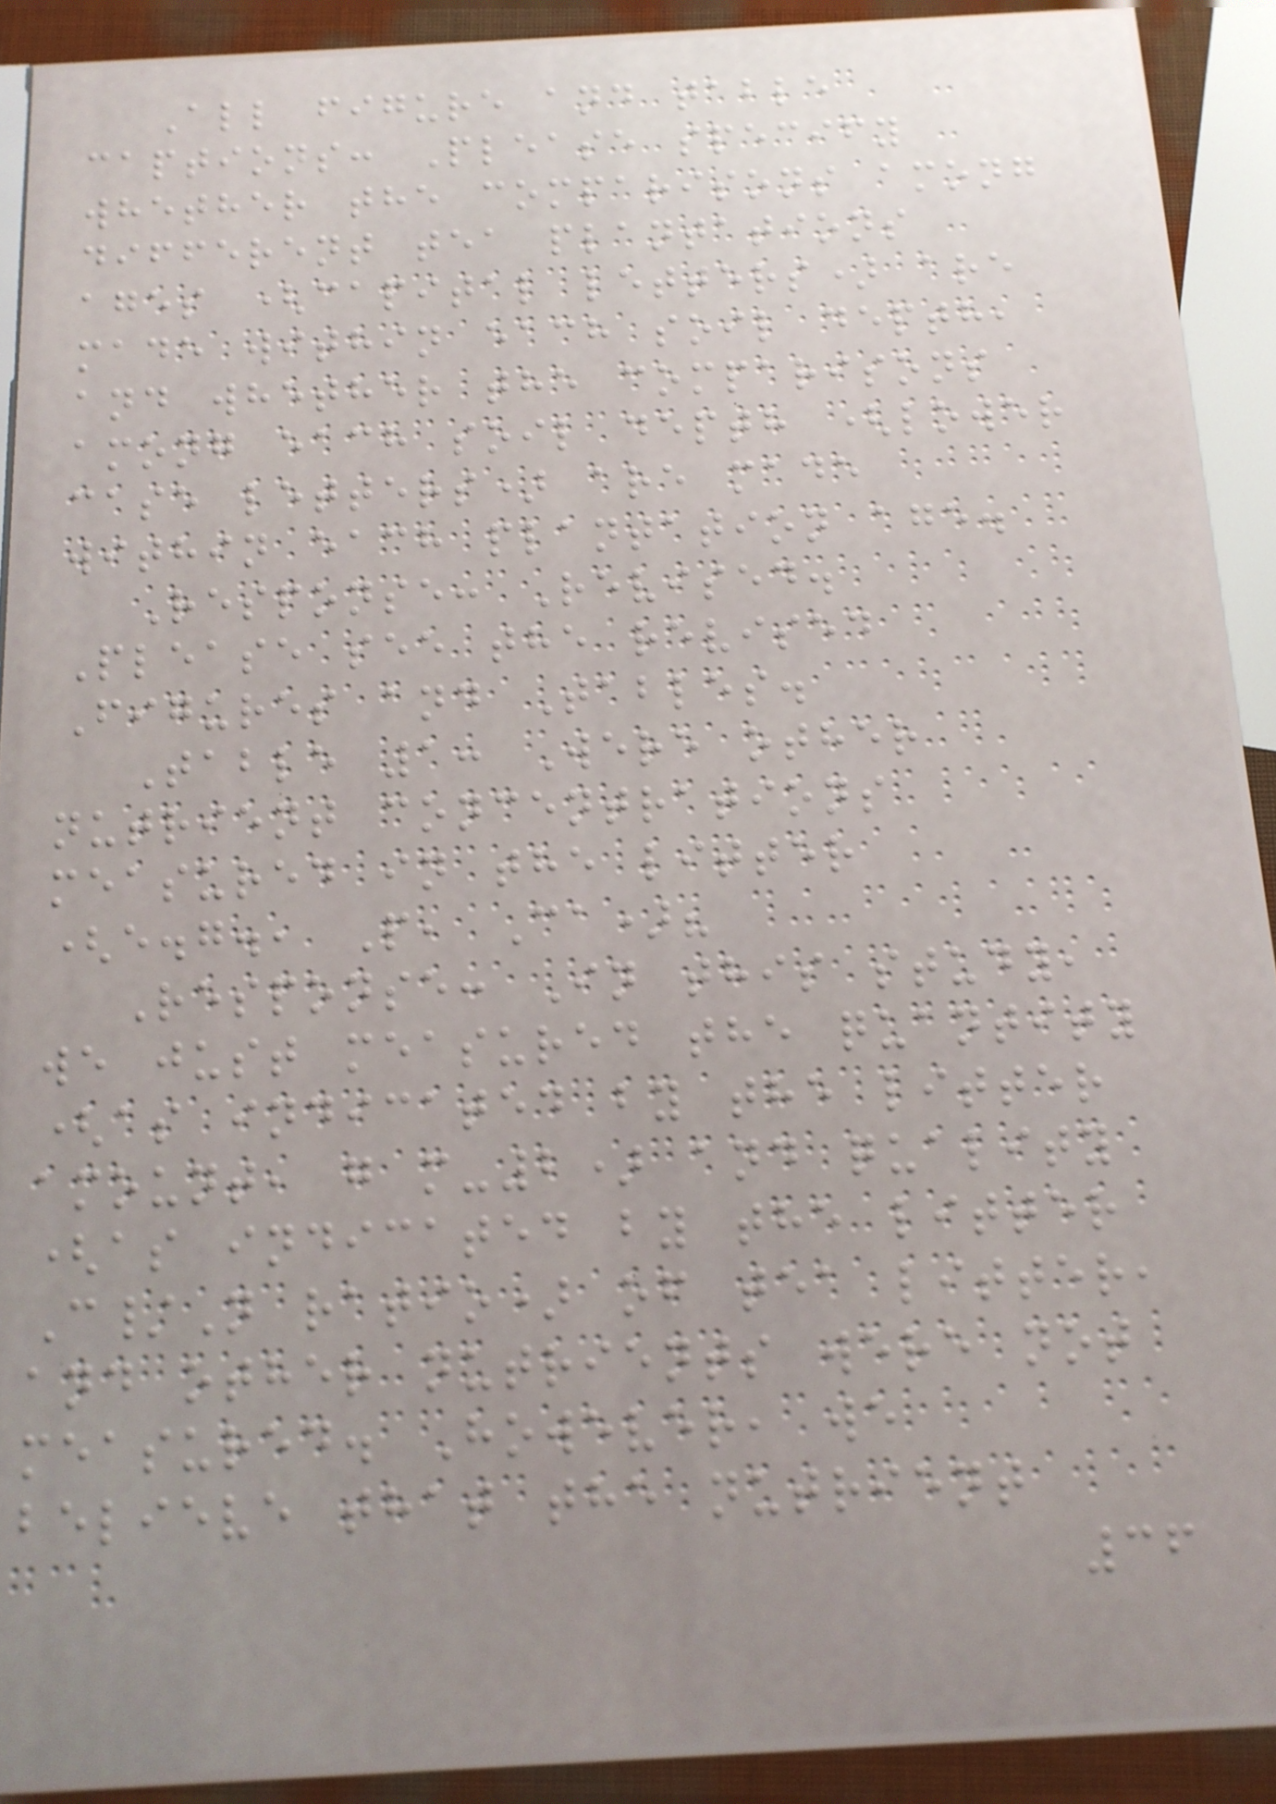All figure and table
captions: Please specify
whether the comparisons among
different tea plantations
ages (capital letters) are
made within each soil depth,
and whether the comparisons
among each soil depth (lower
case letters) are made
within each plantation age.
Response: Revised.
Please see the revised
Figures and Tables.
Table 1: Were other
nutrient concentrations
measured in the litter
(e.g., P, Ca)?
Response: In this study,
we just measured the quantity
(as indicated by the litter
amount, g m-2) and quality
(as indicated by the litter
C/N ratio) of tea litter,
and other nutrients were not
measured. However, we
believe that the nutrient
36
